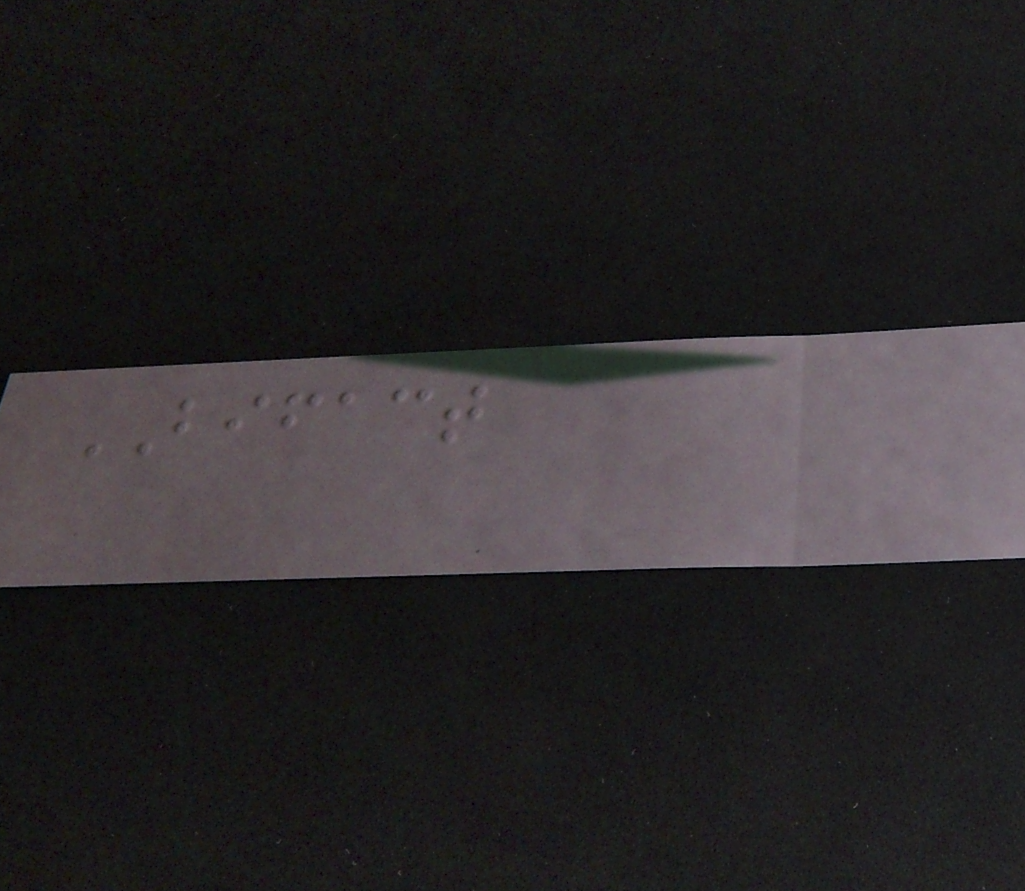BIFACT
